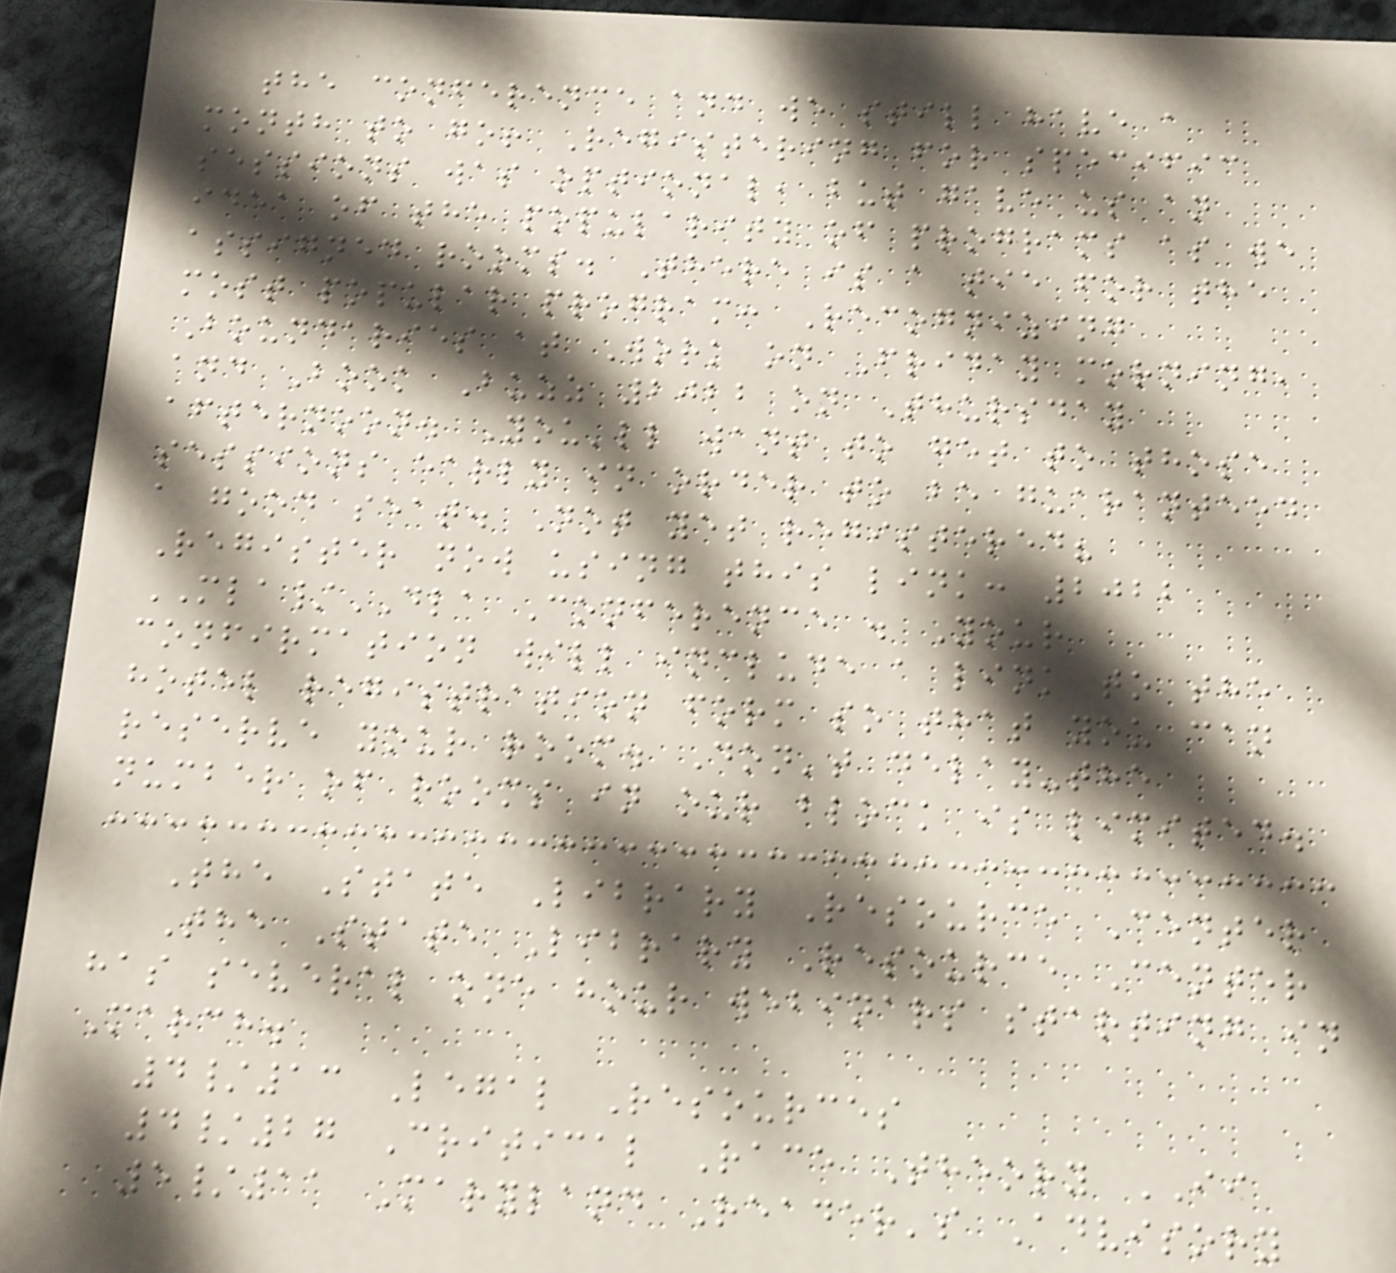the conference and we still have a
month to go! Registering for specific
sessions was optional, but gave us an
idea of the popularity of programs as we
assigned rooms. There is a tie for the
most popular program: Recognizing
Boundaries at Work on Friday morning,
and Book Buzz 2022 on Thursday
afternoon. You'll want to get to those
sessions early in order to be guaranteed
a good seat. Not yet registered?
Register now using this link: 2022
MLA/DLA Conference . Your
confirmation will include a link to the
hotel registration form so that you can
reserve your room. Don't delay-the
number of rooms in our block is limited.
The State Library Resource Center
The State Library Resource Center
has several one hour webinars starting in
March.
4/13 Legal Resources
4/27 Critical Race Theory II
5/11 Maryland Reader's Advisory
